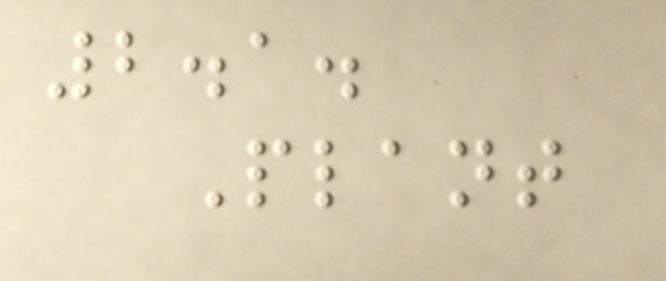2.1.
Plant
